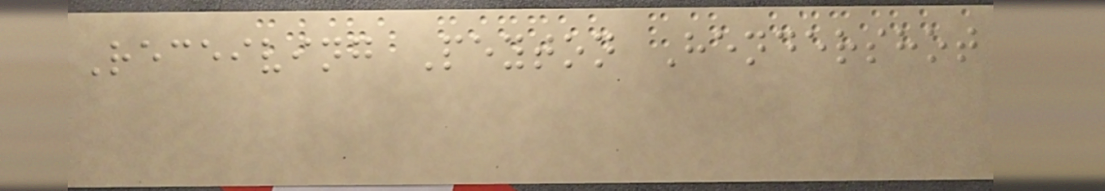Receiving Peyton Hendershot
